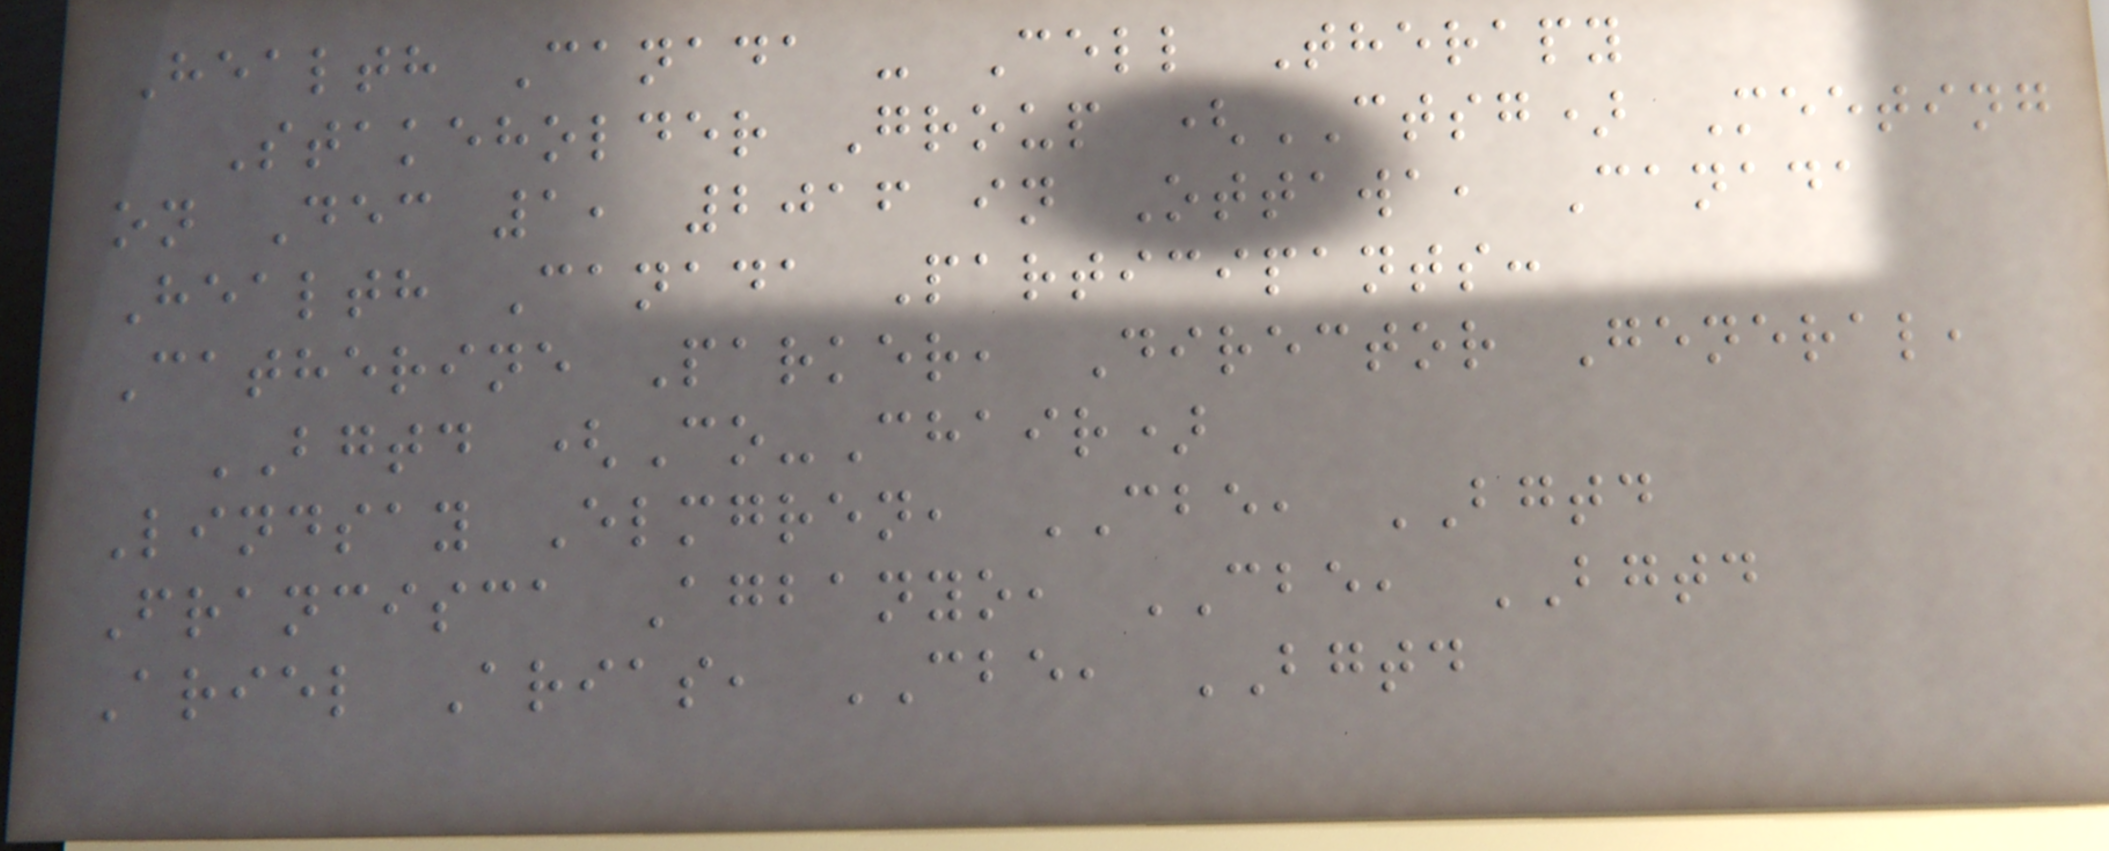Health Canada - Cell Therapy
Stakeholder Group (CTSG) Meeting
on Dec 1, 2016 in Ottawa, Canada
Health Canada Participants:
Catherine Parker, Director General,
BGTD (Co-Chair)
Lindsay Elmgren, CBE, BGTD
Francisca Agbanyo, CBE, BGTD
Ariel Arias, CBE, BGTD
